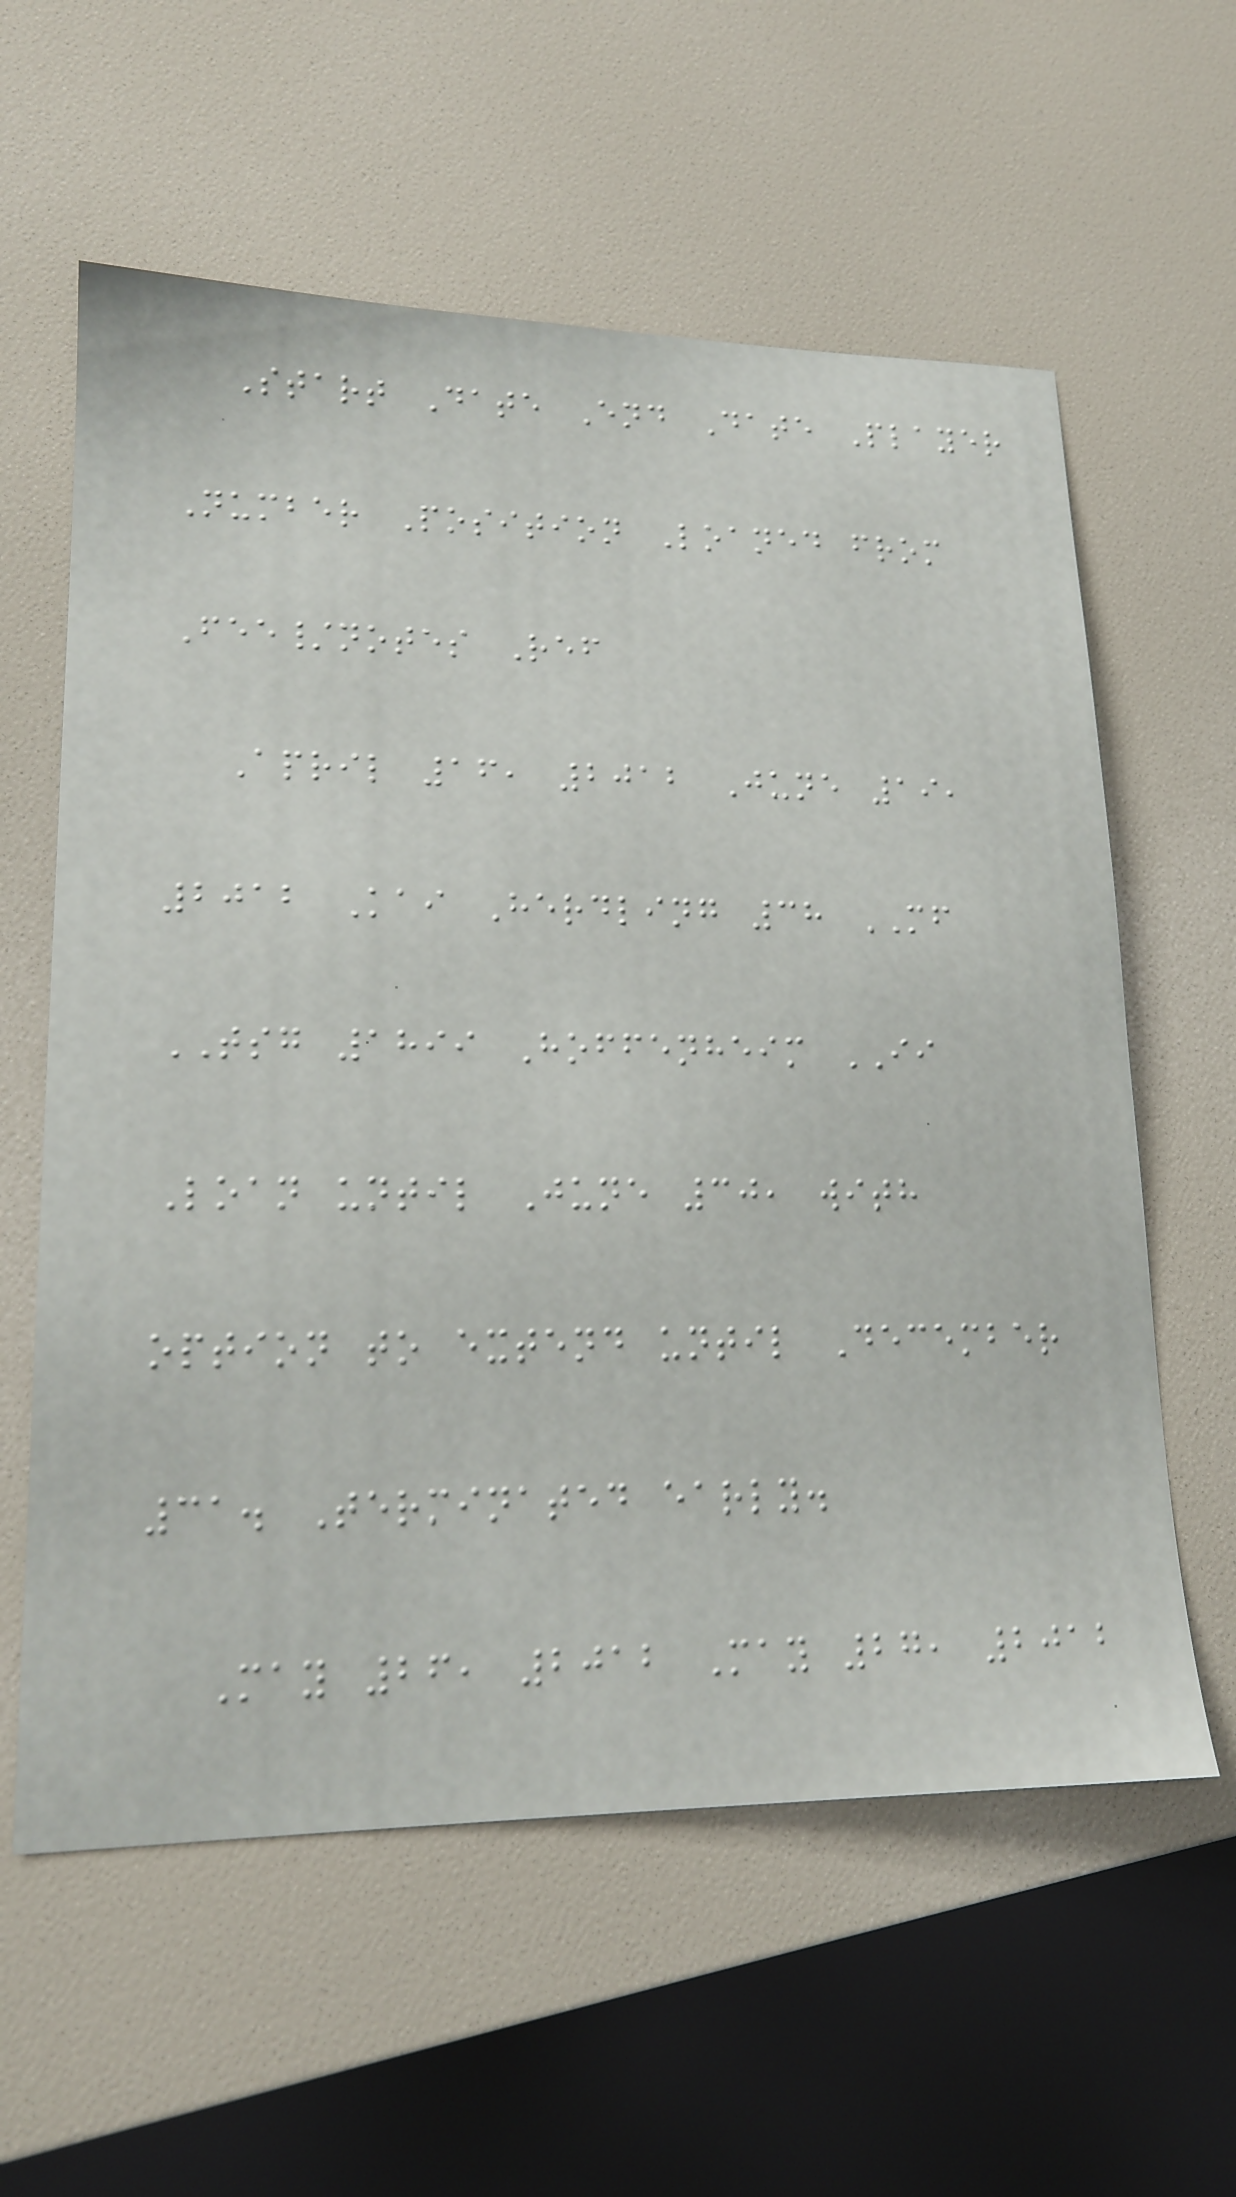Start Date End Date Player
Number Position Loaned from
Fee/notes Ref
April 16, 2012 June 19,
2012 Kai Herdling 38 MF
TSG 1899 Hoffenheim II
Loan until June 30, with
option to extend until December
31. Terminated early.
May 26, 2012 May 27, 2012
